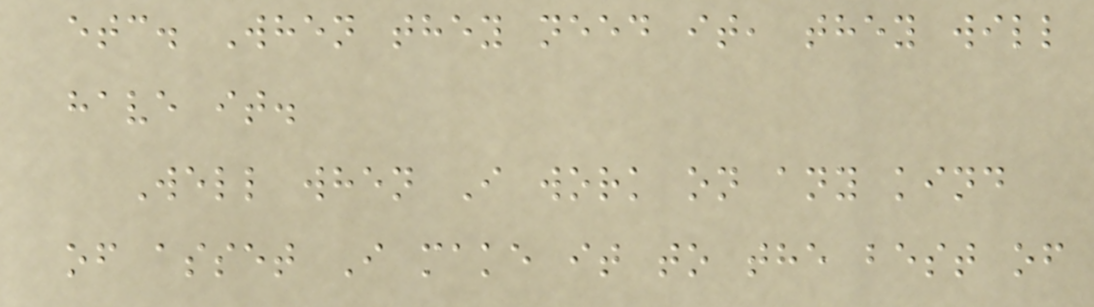etc. When they need it, they will
have it.
Well when I work on any kind
of asset I make it to the best of
